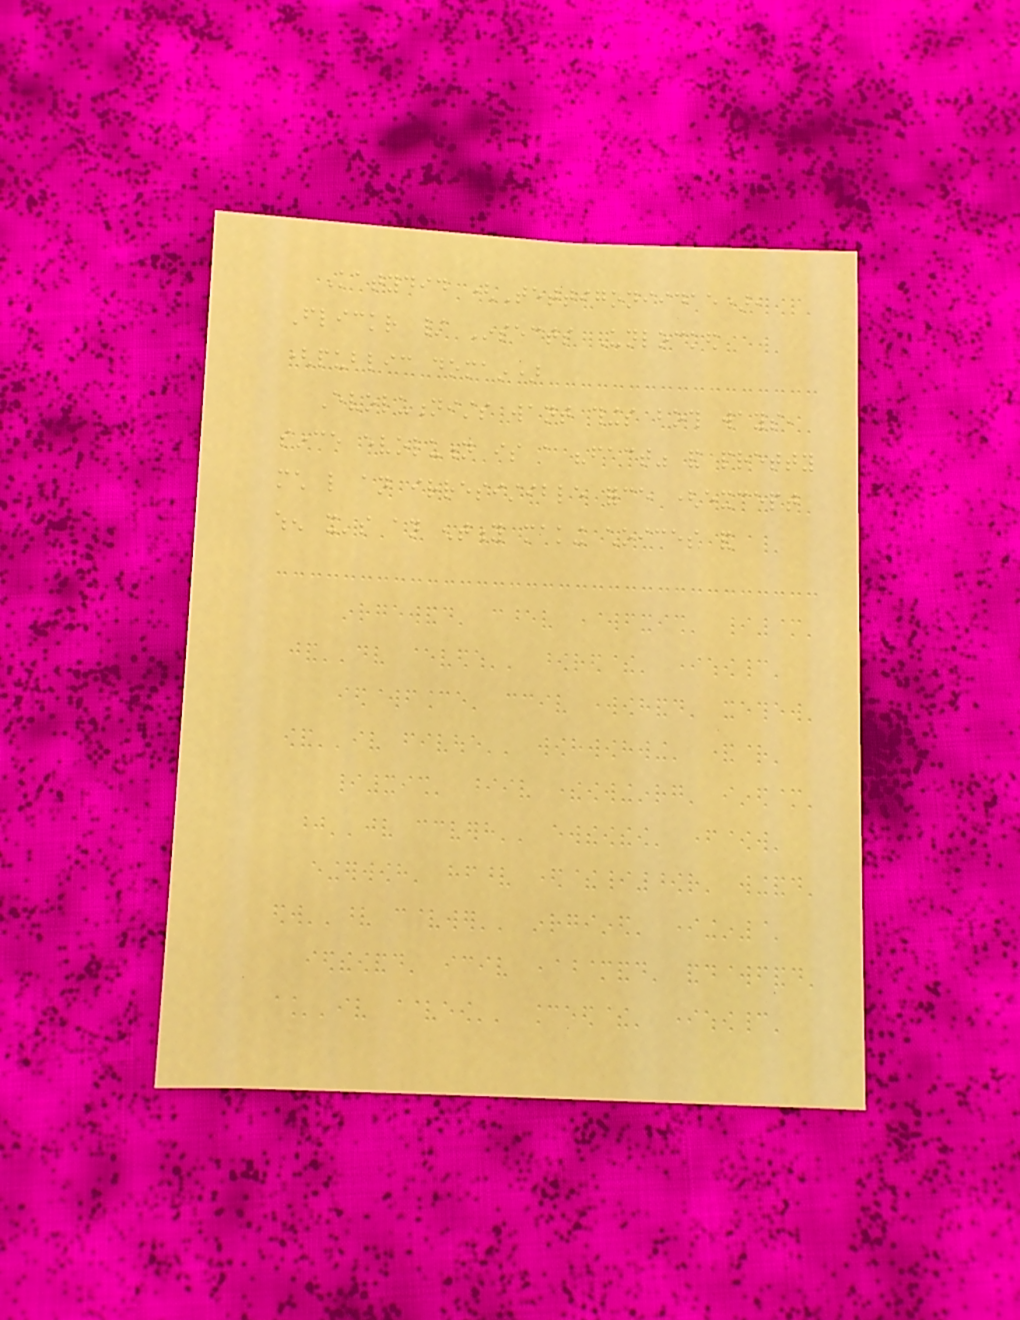Katydid (Tettigoniidae),
Flickr / Insects Unlocked
(public domain)
Evolutionists want things both ways,
since evolution is a "fact" and pretty
much like an irresistible force (except
when it's an entity making choices and
